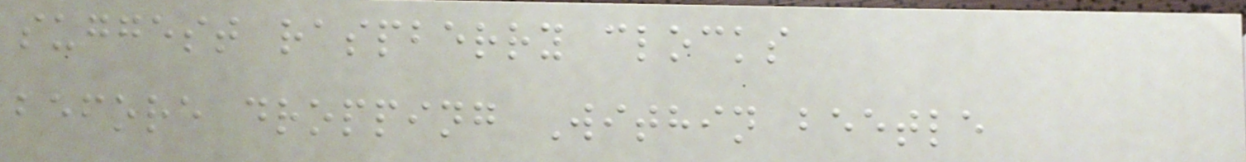suggest raspberry clocks
before dropping Within beetle
